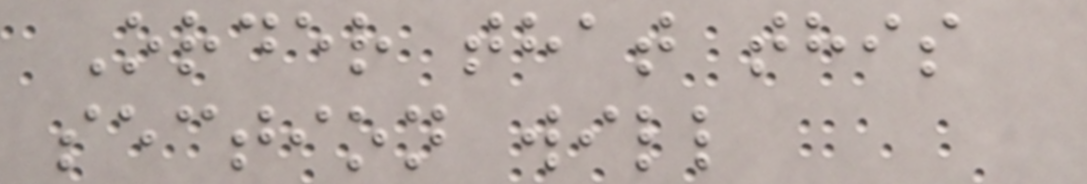Order that this
section will
